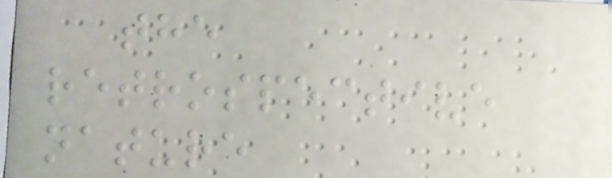the
retrospective
nature
